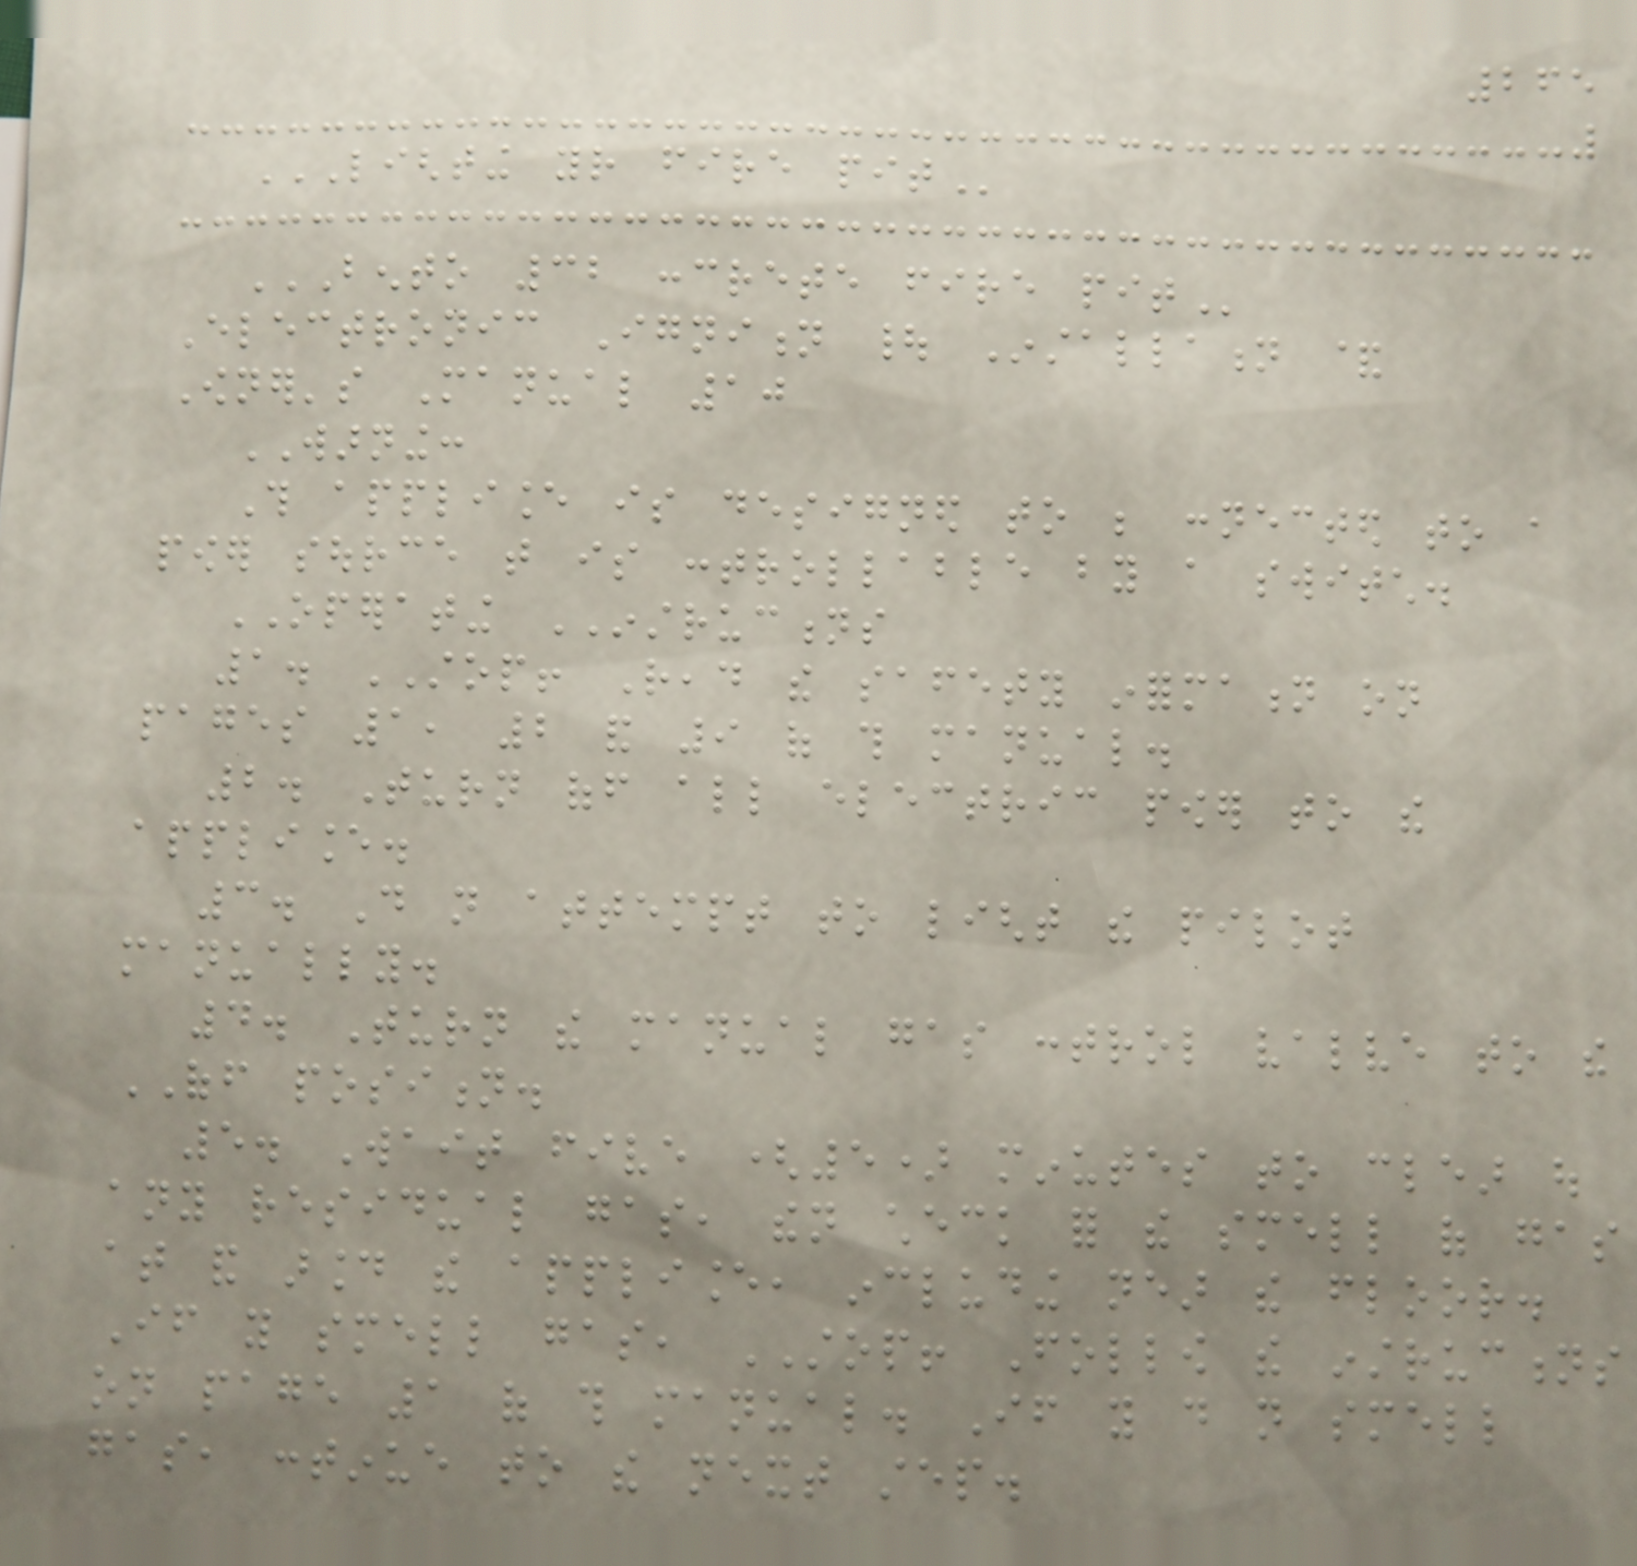265
LIGHTING YOUR FIRE PIT
BENTO 32 CONCRETE FIRE PIT
Electronic Ignition | Installation &
Owner's Manual 10
WARNING:
This appliance is designed to be connected to a
power source that is controllable by a switch.
OPERATING INSTRUCTIONS
1. STOP! Read the safety information on
pages 1, 2 and 9 of this manual.
2. Turn off all electric power to the
appliance.
3. Do not attempt to light the pilot
manually.
4. Turn the manual gas control valve to the
OFF position.
5. Wait five (5) minutes to clear out
any residual gas, then check for the smell of gas
at and around the appliance, including near the floor.
If you smell gas, STOP! Follow the instructions
on page 1 of this manual. If you do not smell
gas, continue to the next step.
